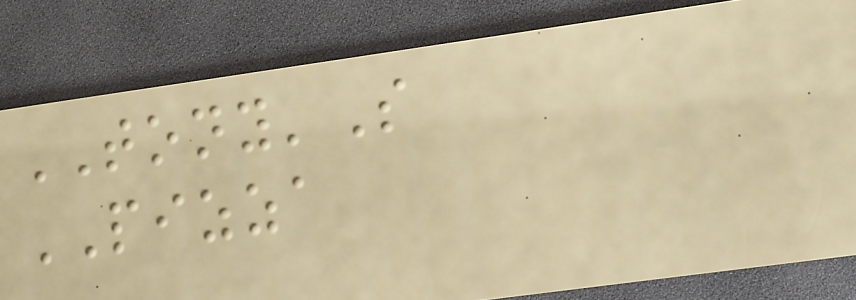TONY'S
PIZZA
